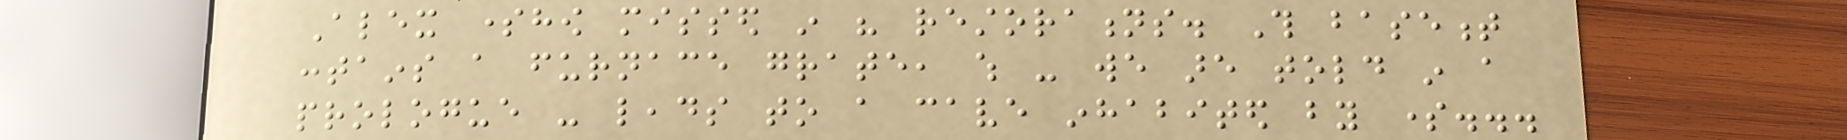Alex somehow missed in his restorations. This basement
contains a furnace grate, which - we are told in a
prologue - leads to a cave inhabited by some...
